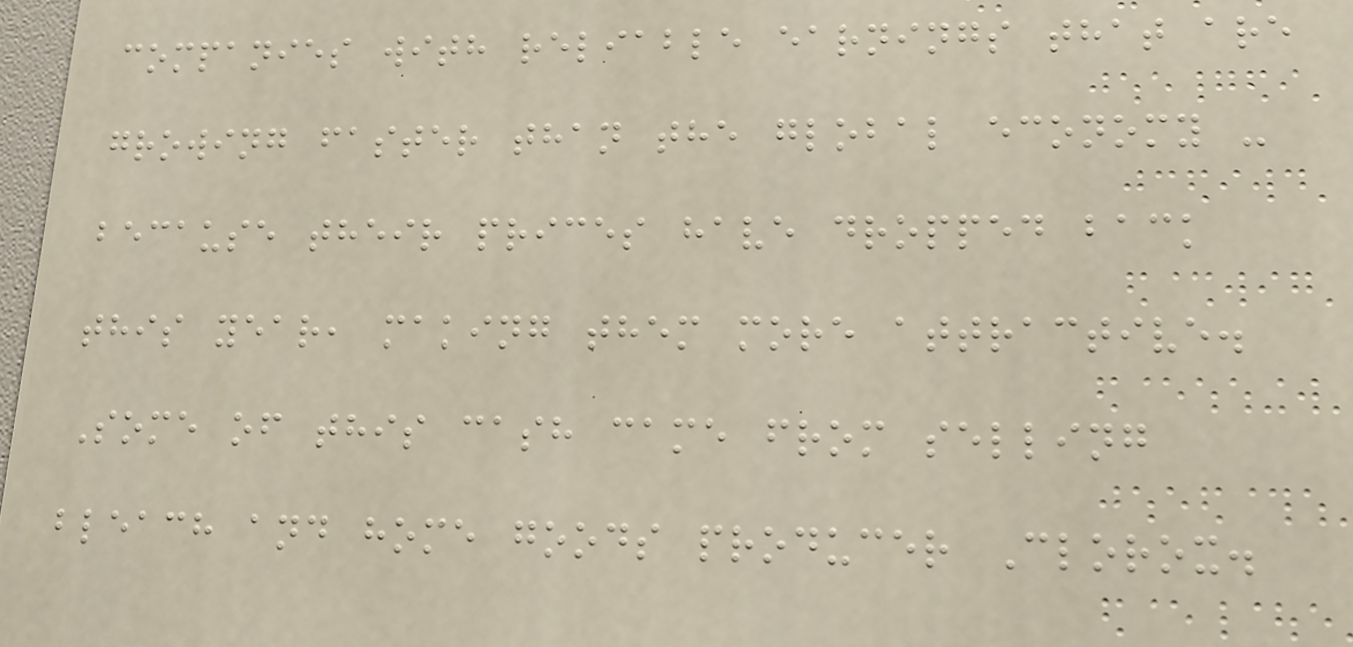companies with reliable earnings that are
growing faster than the global economy -
because their prices have dropped back
this year, making them more attractive.
Some of this cash came from selling
bleach and home goods producer Clorox.
